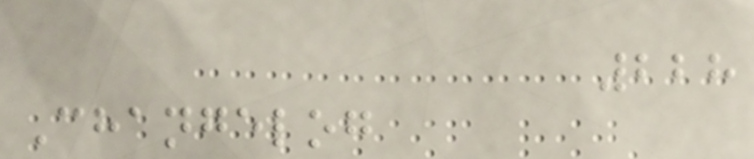228
Changelog
